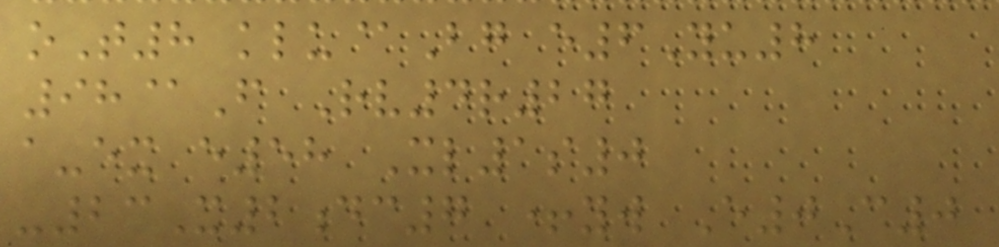oT8 klu@Bg e6Yu8
98@F Rv4r27
a-ex e58 Xl1s0
-23X2dc7 +yw E0C0
